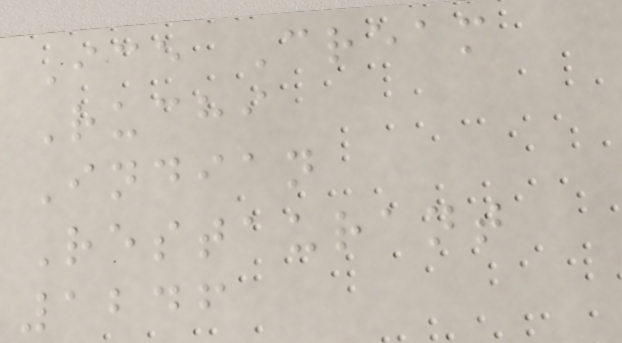Ice Cream
Ruchi
Indian
Restaurant
1246
